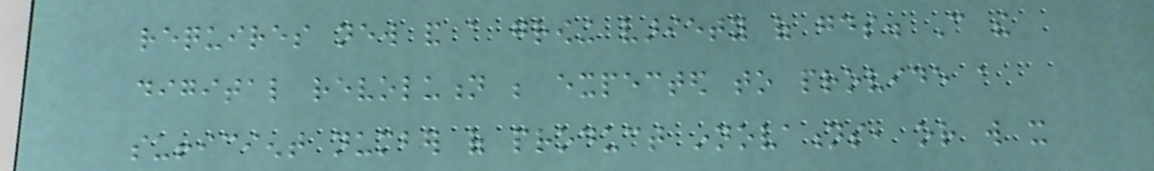requires new and a growing variety of goods. Can the
digital revolution be expected to provide a
sufficient number of product innovations, or will it
